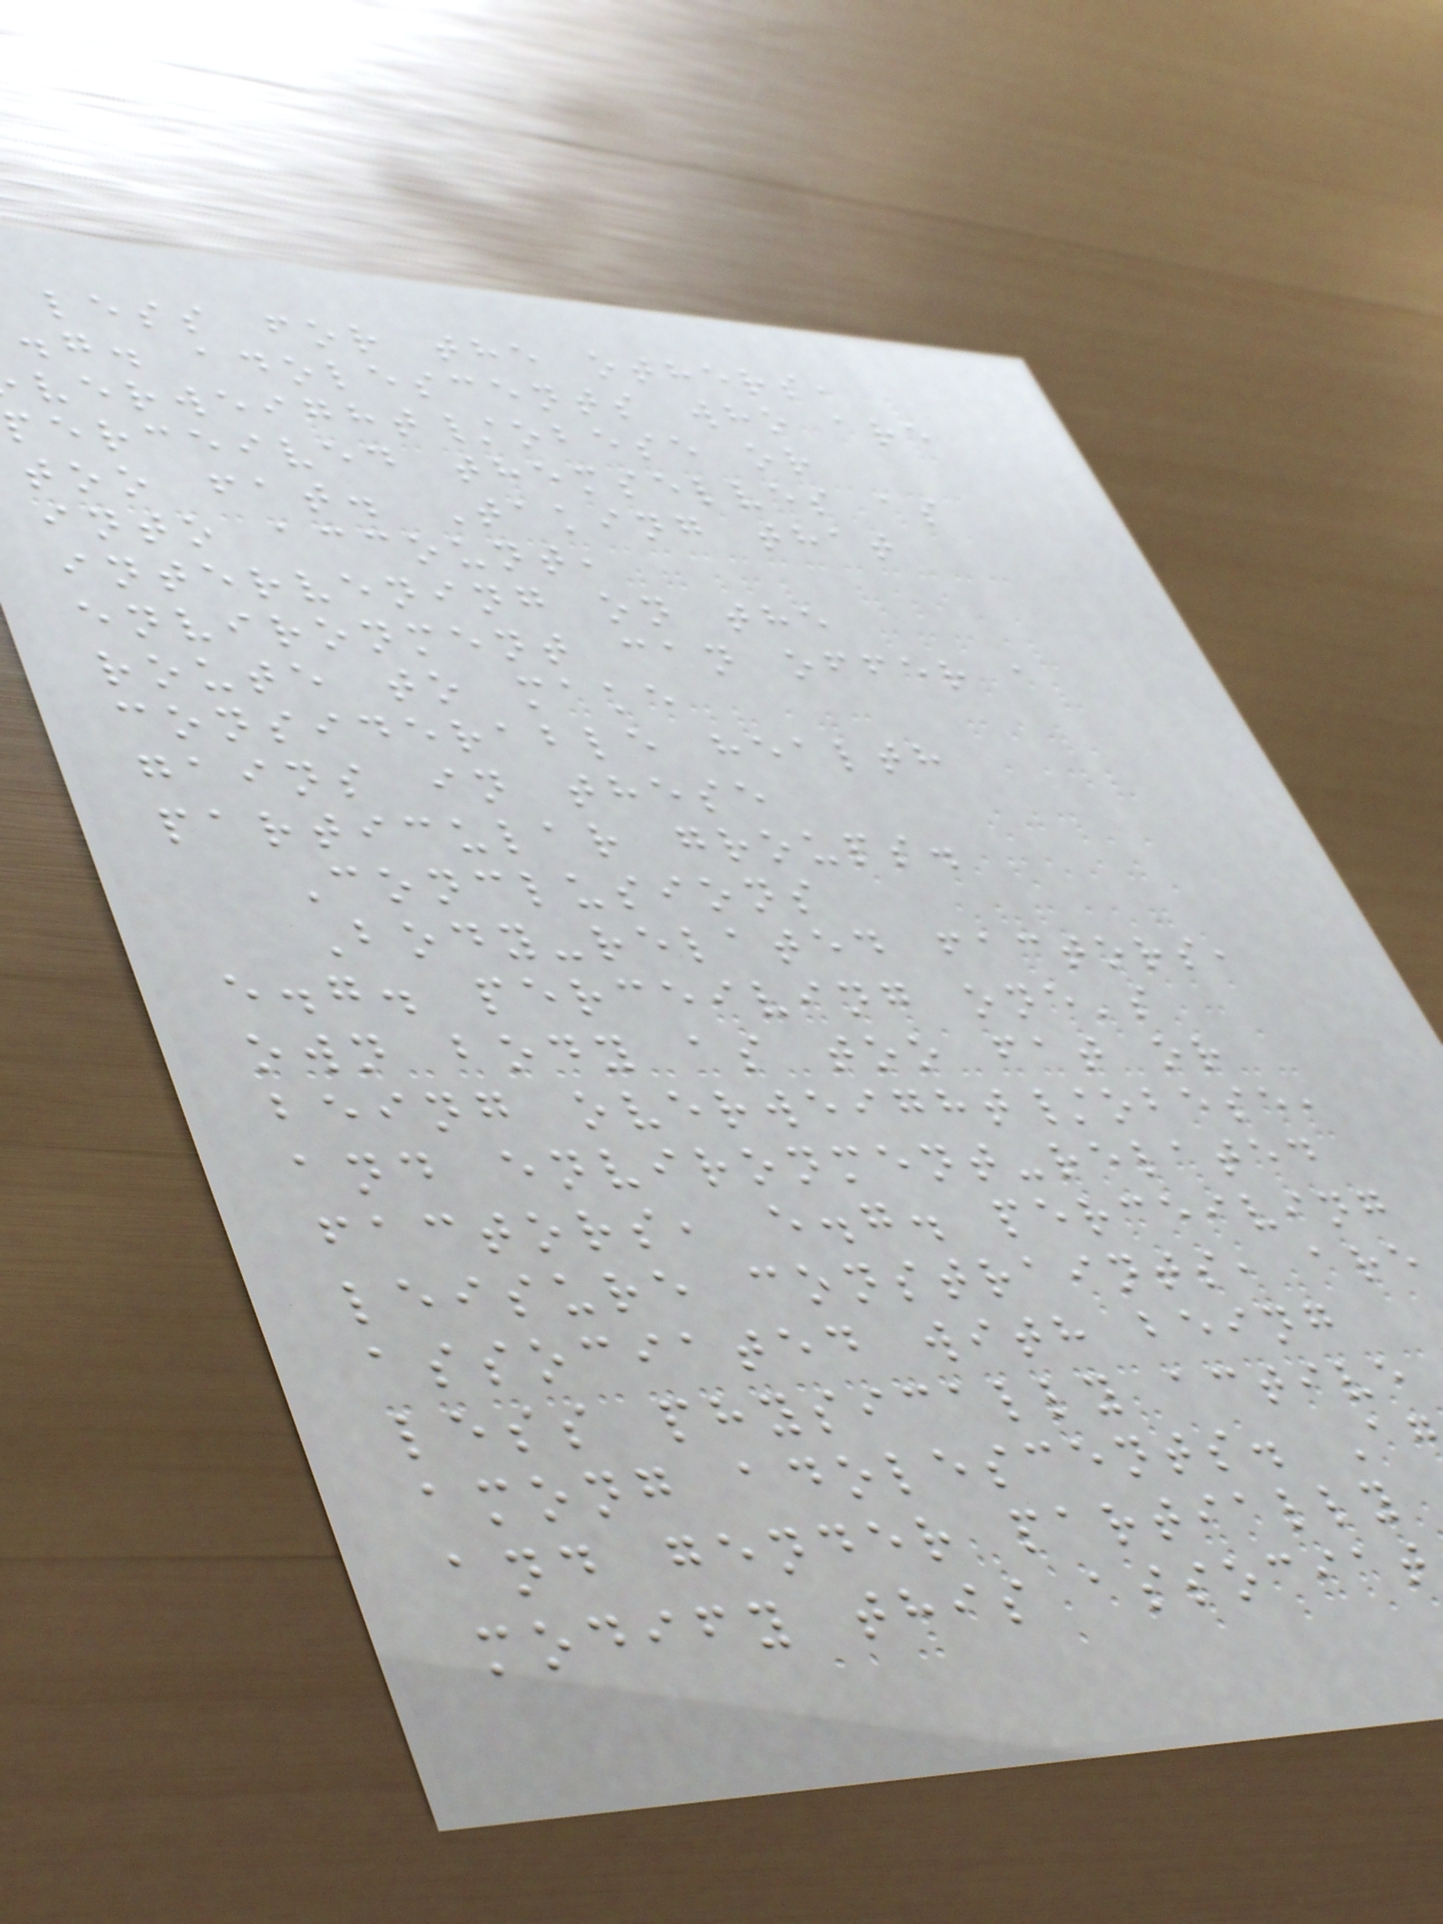less for the others,
.g. adolescents who are
verweight/obese or
perceived themselves as
too fat. Taking that
into account,
intervening on the
environment can offer a
route to make
considerable health
gains in these
particular groups.
Conclusions
Body-related factors,
e.g. perceiving one's
own body as too fat or
being overweight/obese,
and environment-related
factors, e.g. perceiving
leisure constraints, are
associated with being
less physically active
among adolescents. A
and gender partially
modify this associat
